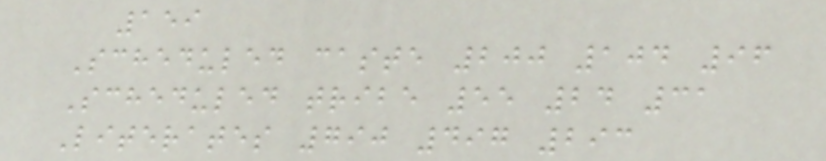159
Scheduled caste 200 104 96
Scheduled tribe 55 24 31
Literates 790 497 293
